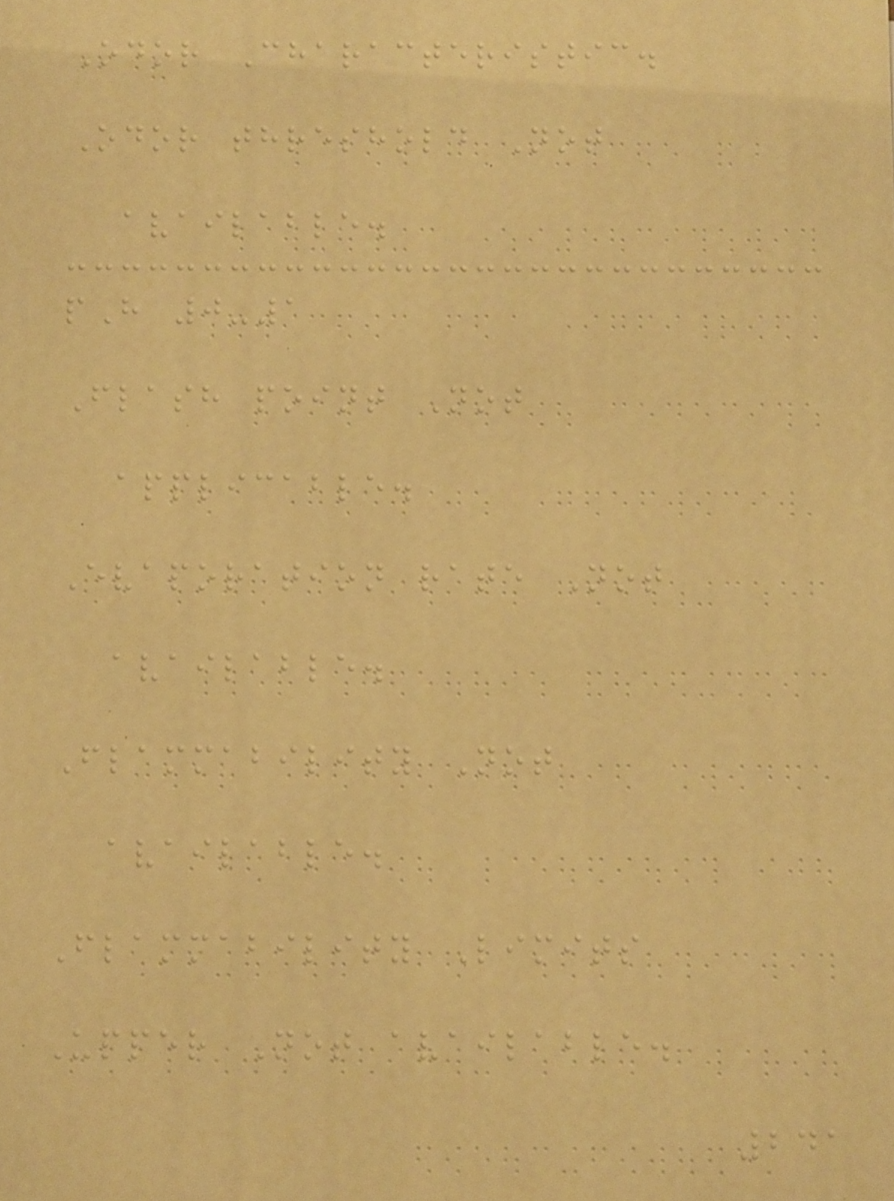Odor Characteristic.
Odor threshold Not
available.
pH 0-1
Flash point Not
applicable.
Evaporation rate Not
available.
Flammability Not
available.
Flammability Limits
Upper Not available.
241
